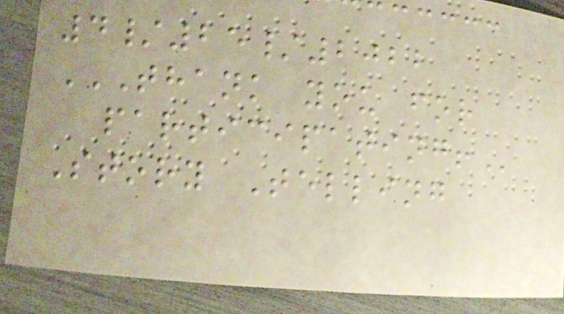4/25/2022
THANK YOU FOR
PARTICIPATING!
Story Telling
